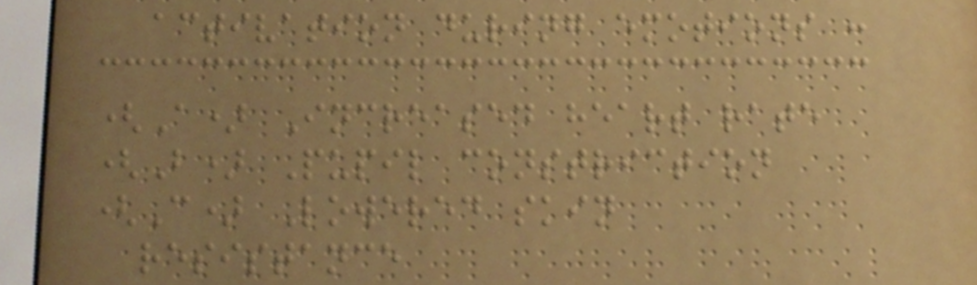activation during emotions :
(A) Increased heart rate
(B) Pupil constriction
(C) Lowered skin
resistance
